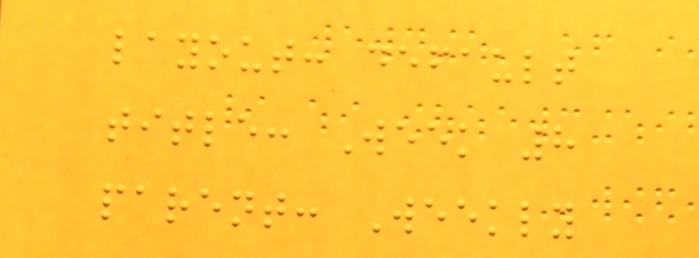layout: default
title: Week 8
parent: Weekly
